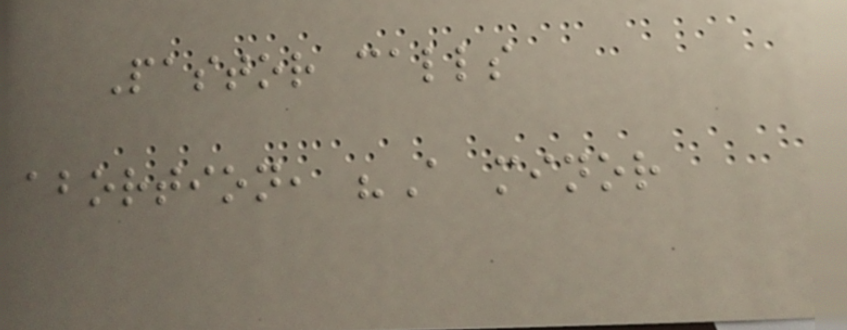Pastor calls
abortion, "A minor
